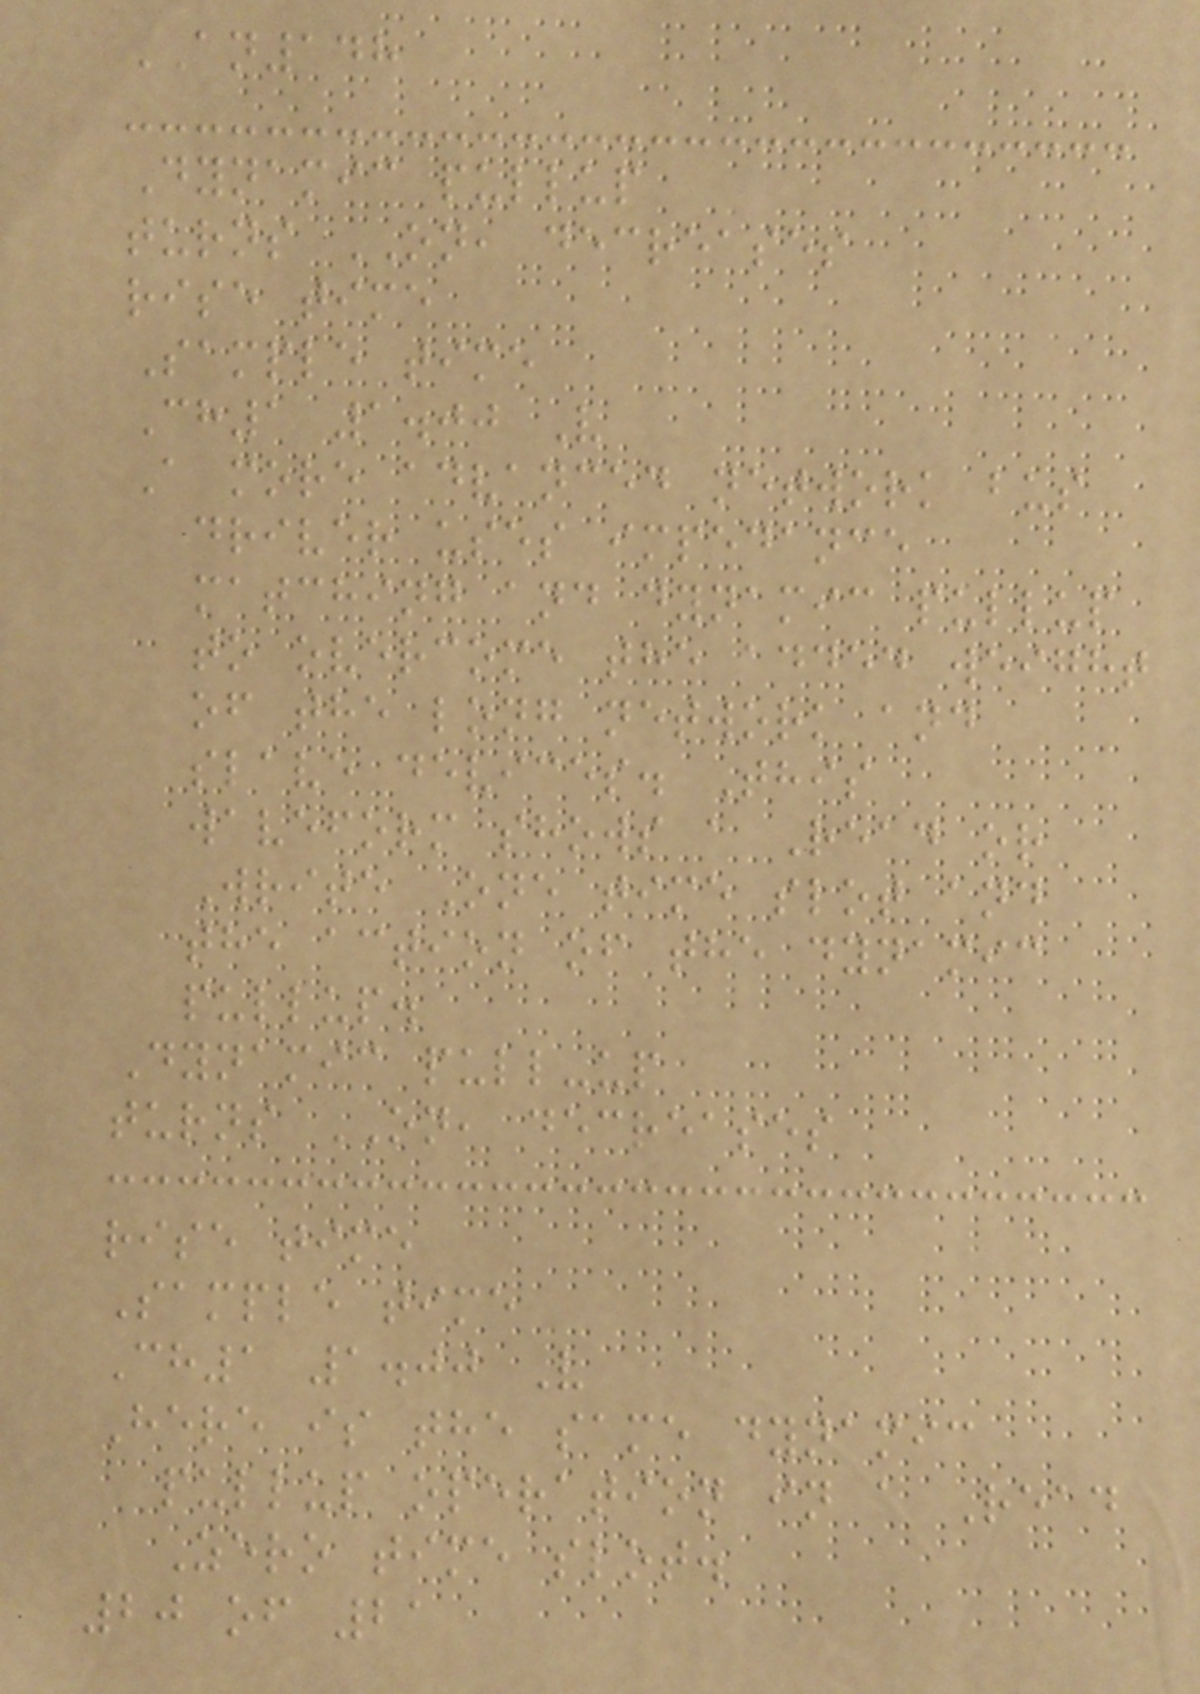AN148
Dynamic pullup
turns ON, decreases
rise time
Sample time
Ch1 1.00 V
A more advanced network bus
driver uses impedance
matching and dynamic pullup
to overcome the added weight
of the long network and
slave devices. This
waveform shows a Read or
Write One time slot and
the action of the dynamic
pullup.
Dynamic pull-up
turns ON, decreases
rise time
Sample time
Ch1 1.00 V
Here is the same dynamic
pullup operation in a Read
Zero time slot.
20 of 21
